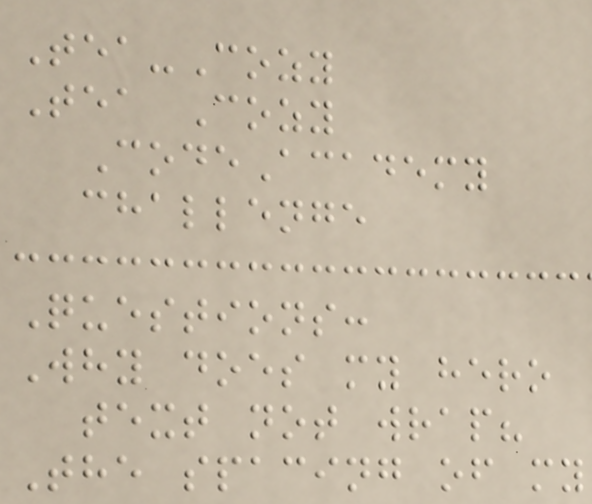Tea-Cozy
Tea Cozy
CodeAcademy
challenge
Questions:
Why does my hero
text not wrap?
The spacing of my
